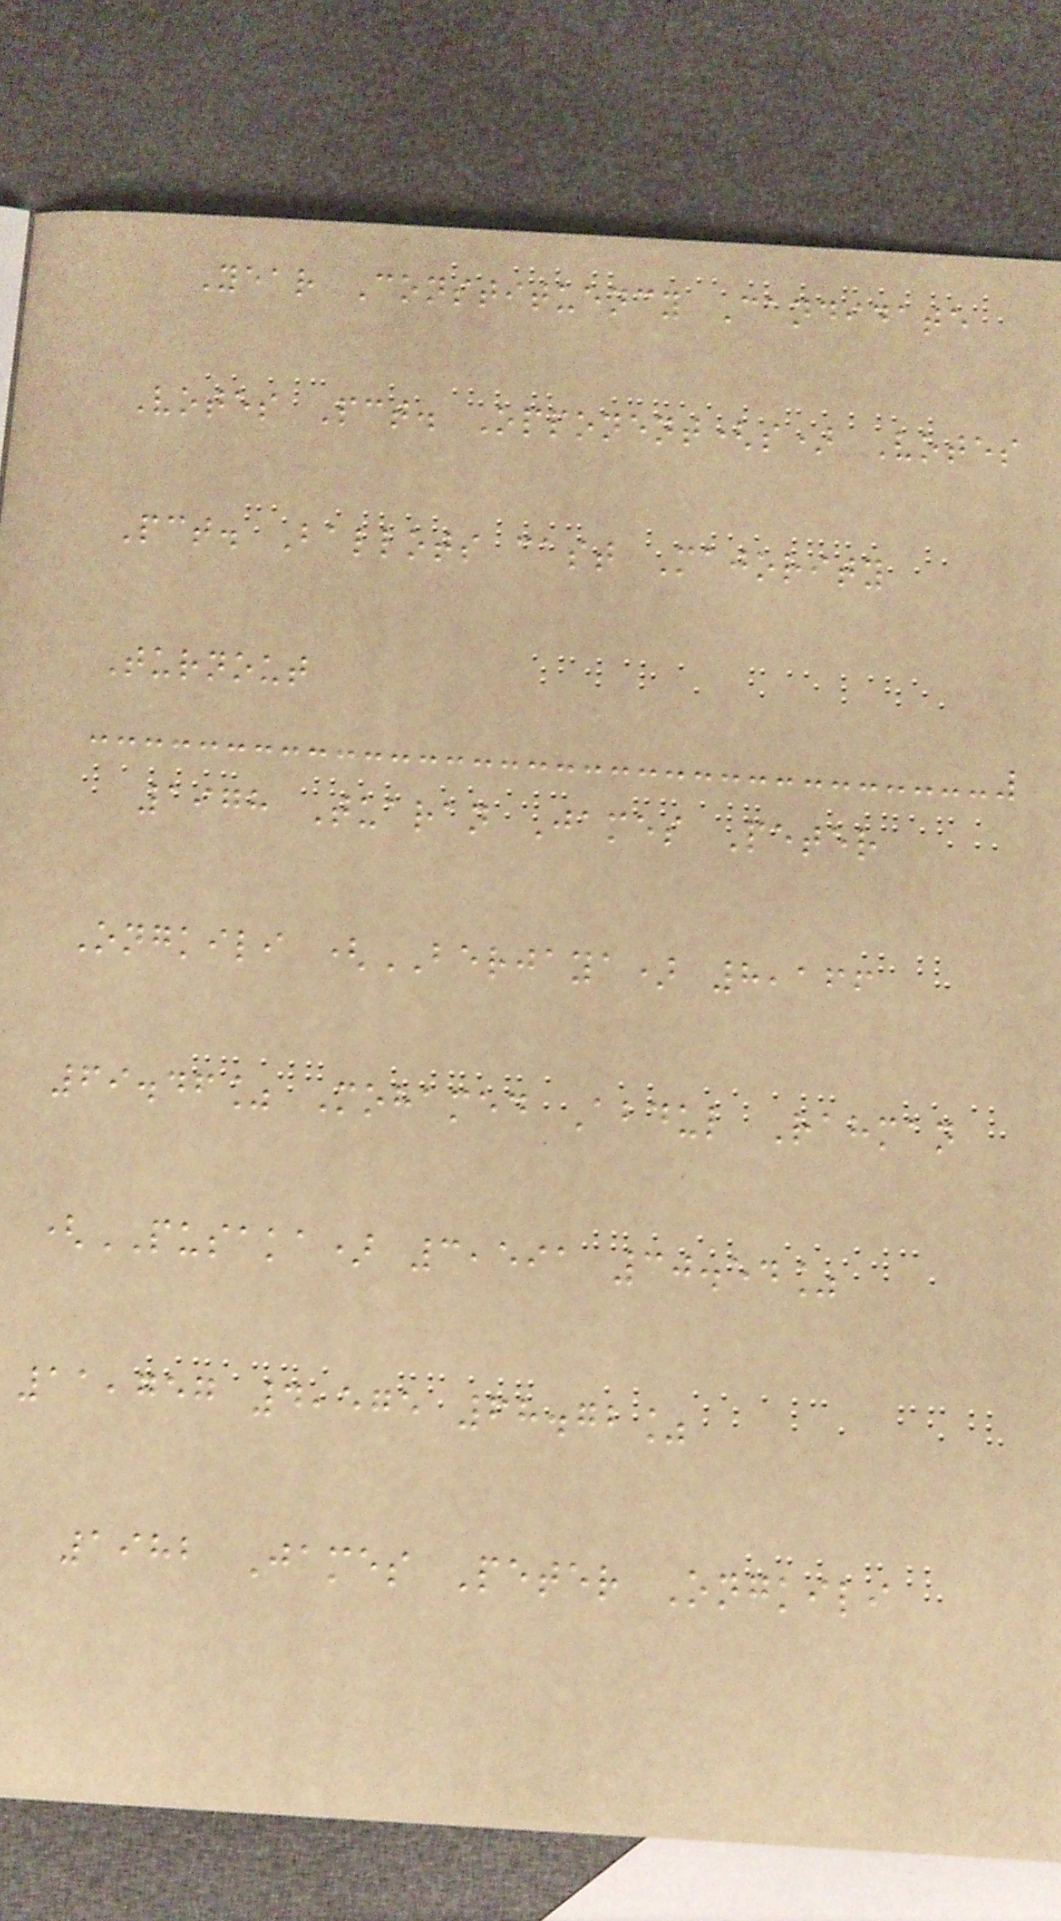Year Constituency Candidate
Votes Pct. Opponent(s) Votes
Pct. Ballots cast Majority
Turnout
1978 Tuaran James Peter
Ongkili (BERJAYA) 8,166
69.46% Mohamed Abdul Rahman
(PUSAKA) 3,591 30.54%
11,757 4,575 68.72%
1982 James Peter Ongkili
